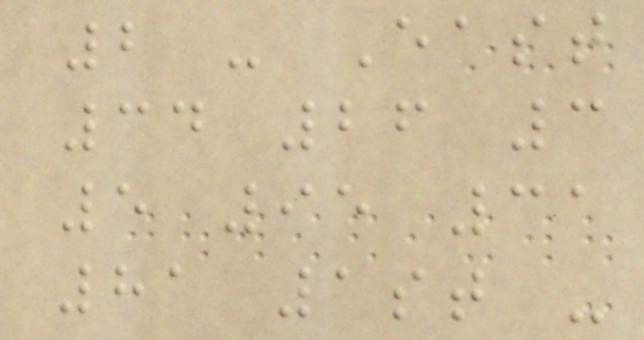2 - East
34 26 3
5 95 31
81 1st -
